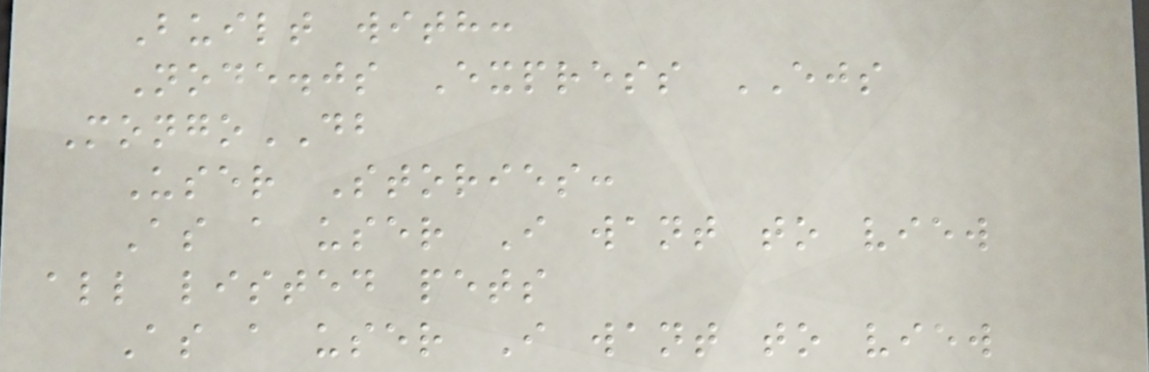Built with:
Node.js Express EJS
MongoDB
User Stories:
As a user I want to view
all listed pets
As a user I want to view
